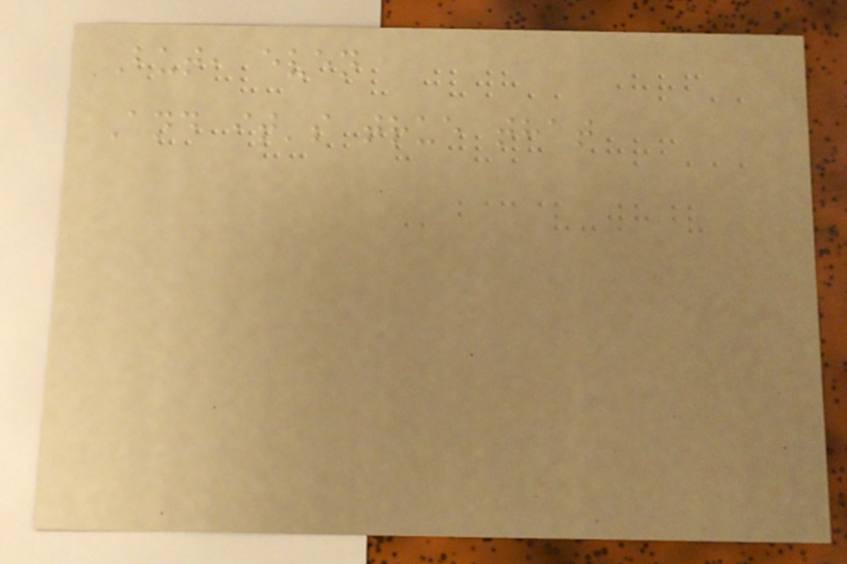But, even
And it's true that
